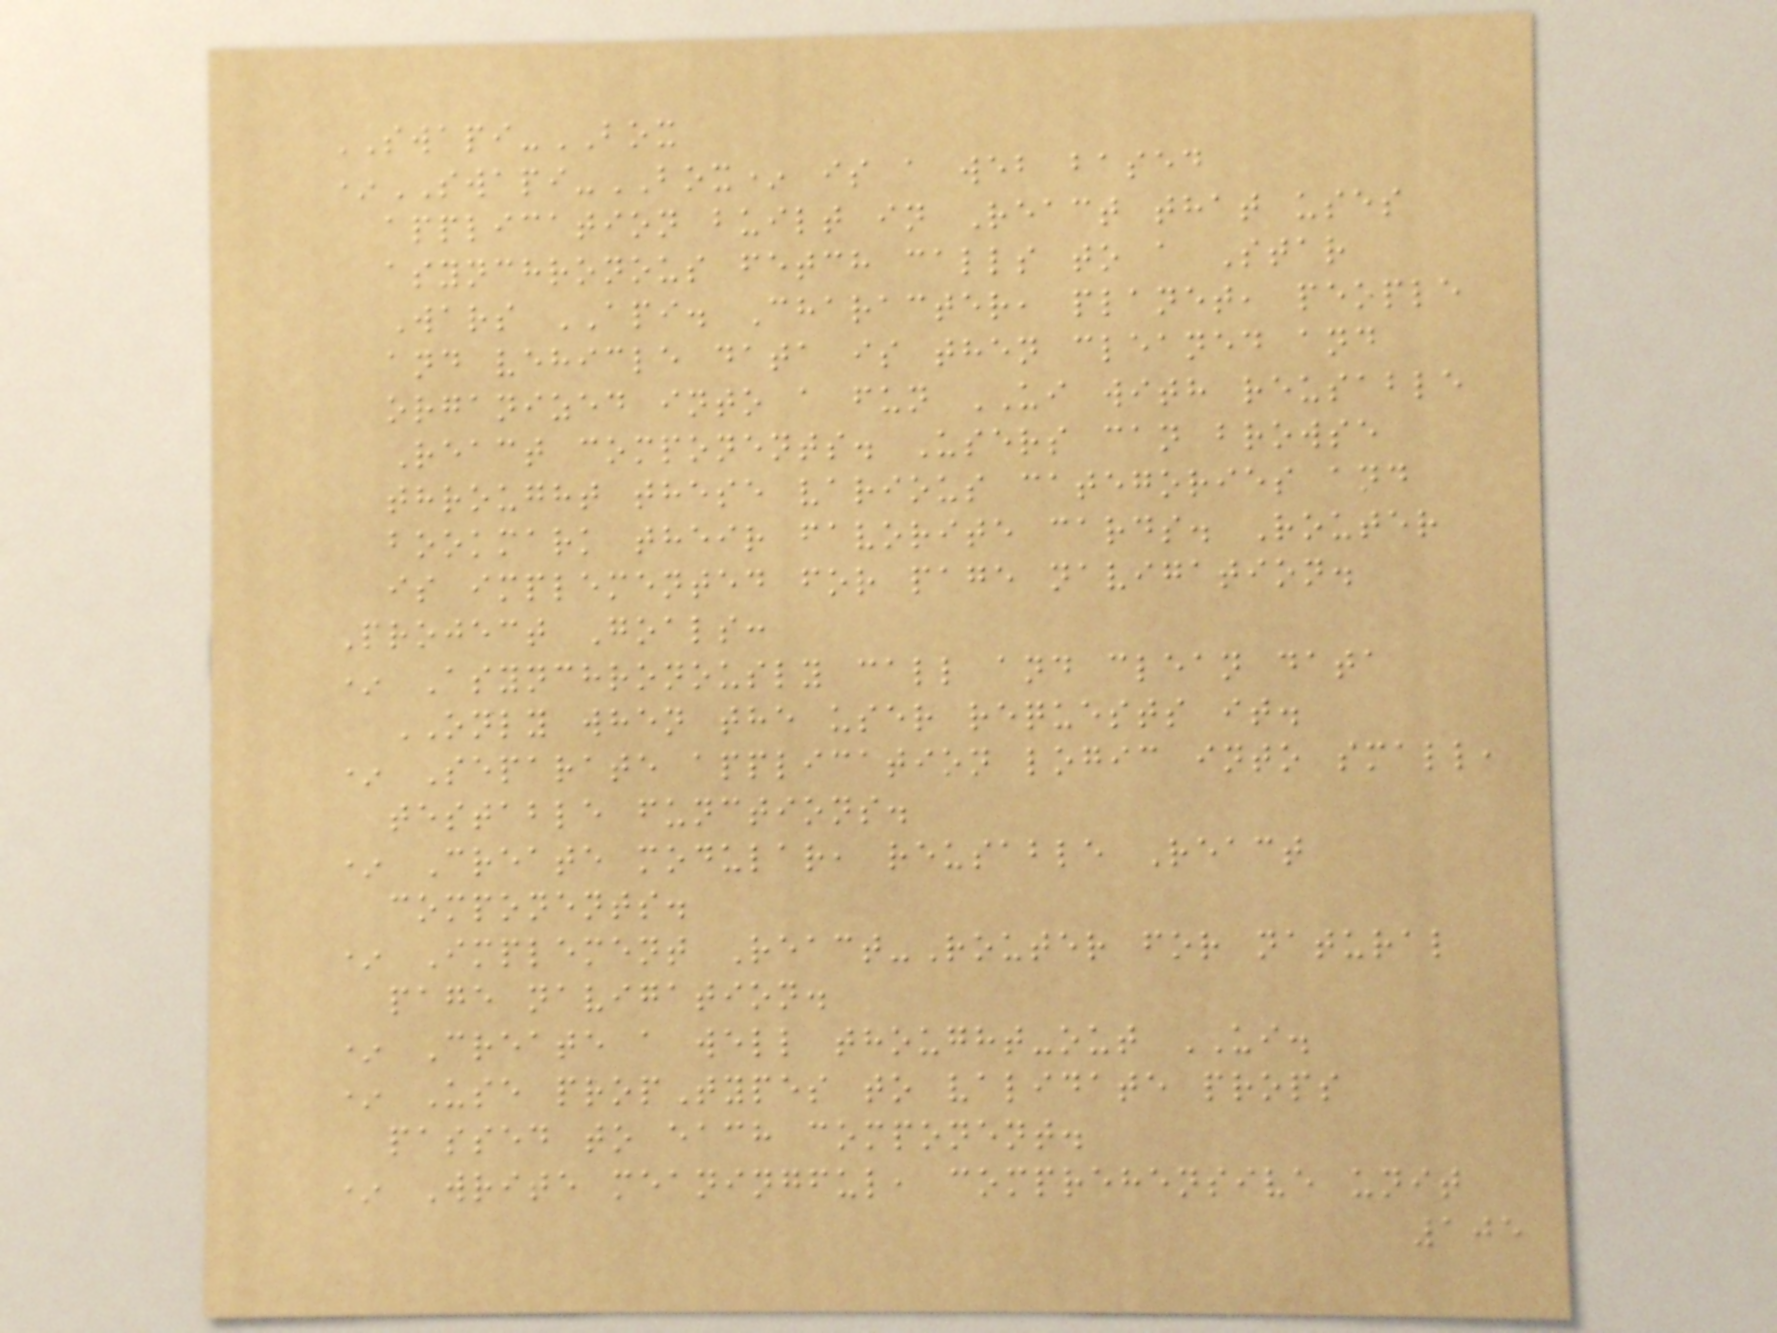SWAPI-BOX
*SWAPI-BOX* is a web based
application built in React that uses
asynchronous fetch calls to a Star
Wars API. Character, planet, people
and vehicle data is then cleaned and
organized into a fun UI with reusable
React components. Users can browse
throught these various categories and
bookmark their favorite cards. Router
is implemented for page navigation.
Project Goals:
* Asynchronously call and clean data
ONLY when the user requests it.
* Separate application logic into small,
testable functions.
* Create modular, reusable React
components.
* Implement React-Router for natural
page navigation.
* Create a well thought-out UI.
* Use propTypes to validate props
passed to each component.
* Write meaningful, comprehensive unit
105
